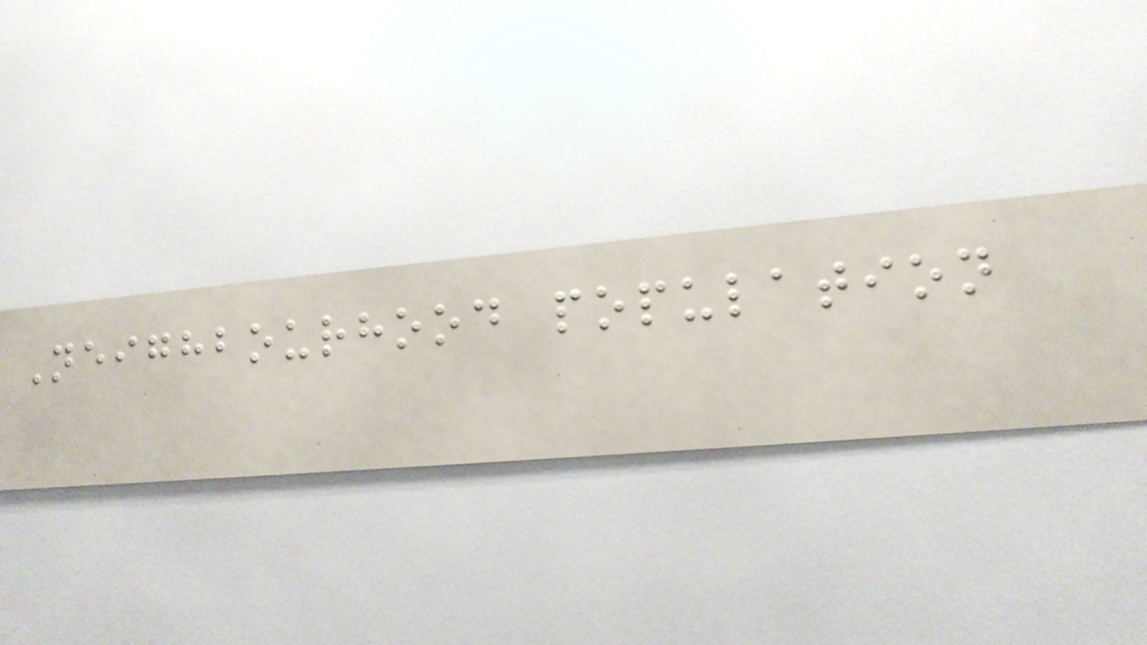Neighbourhood population
